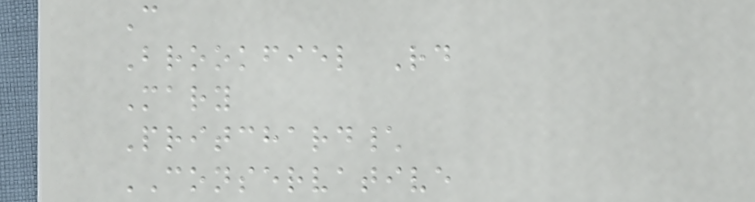C
Brookfiel Rd
Mary
Pritchard\
CONSERVATIVE
